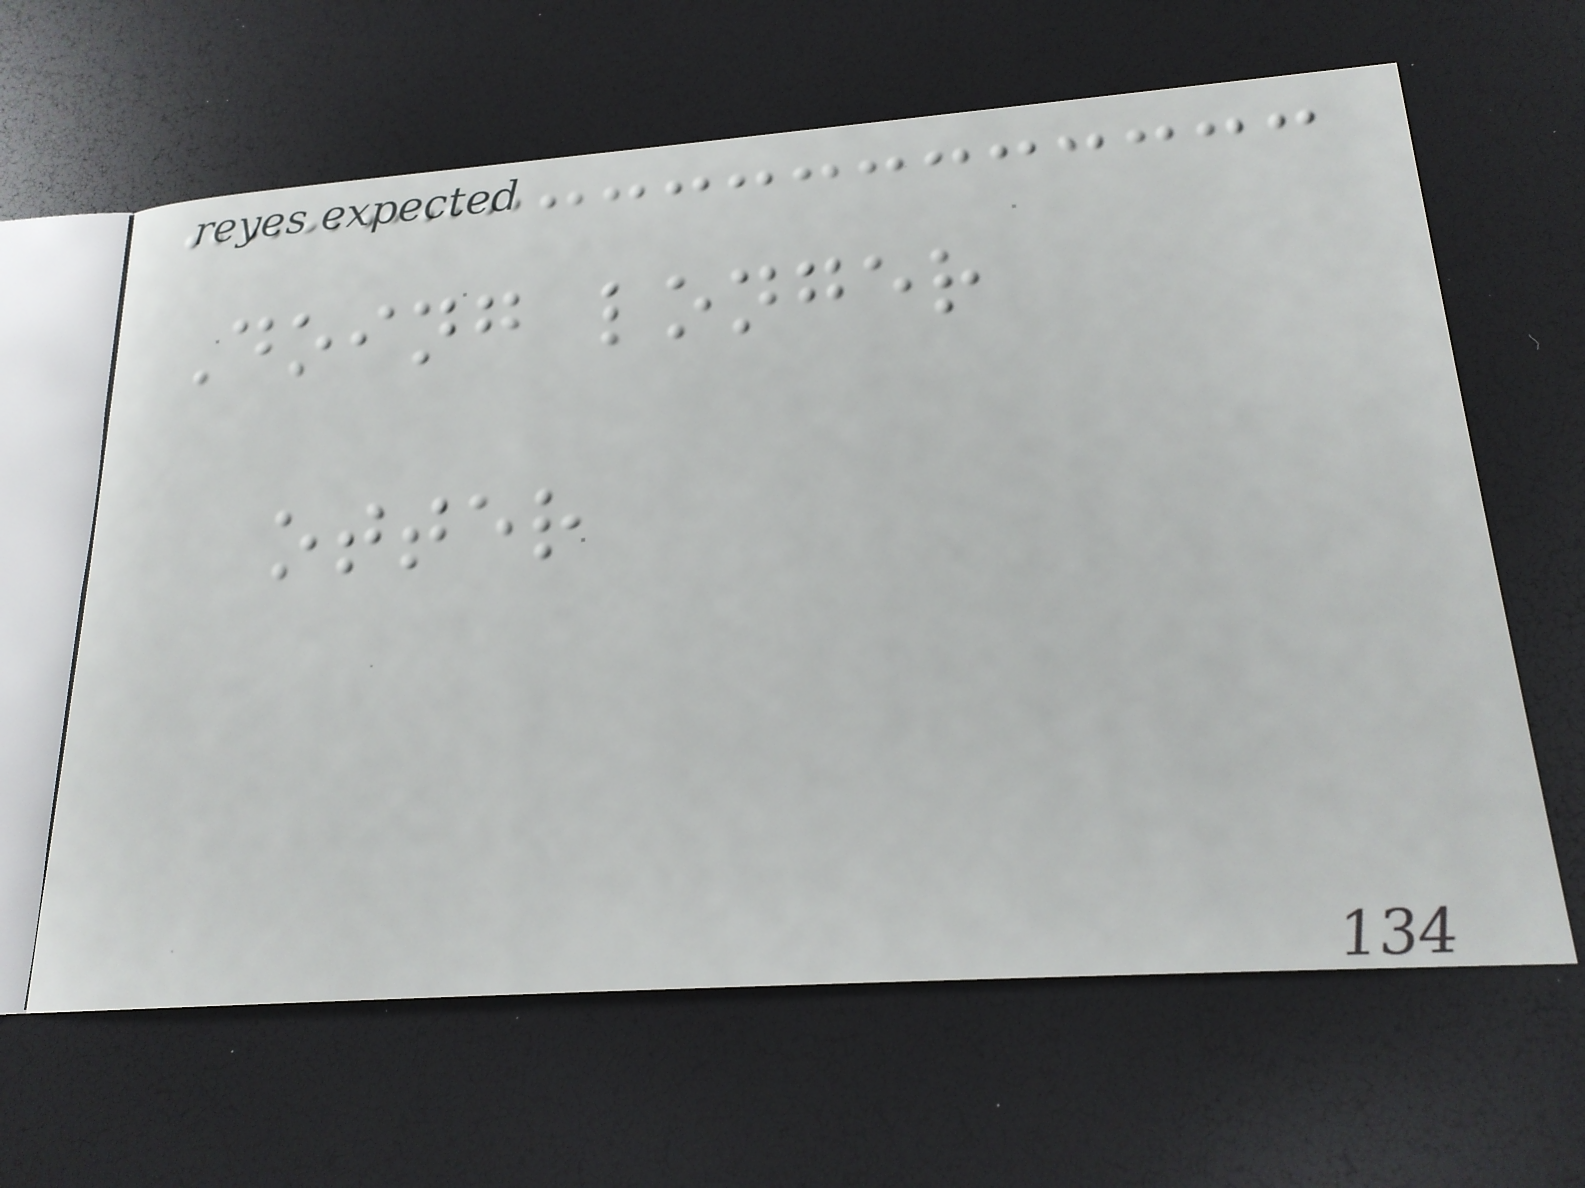Doing longer
otter
